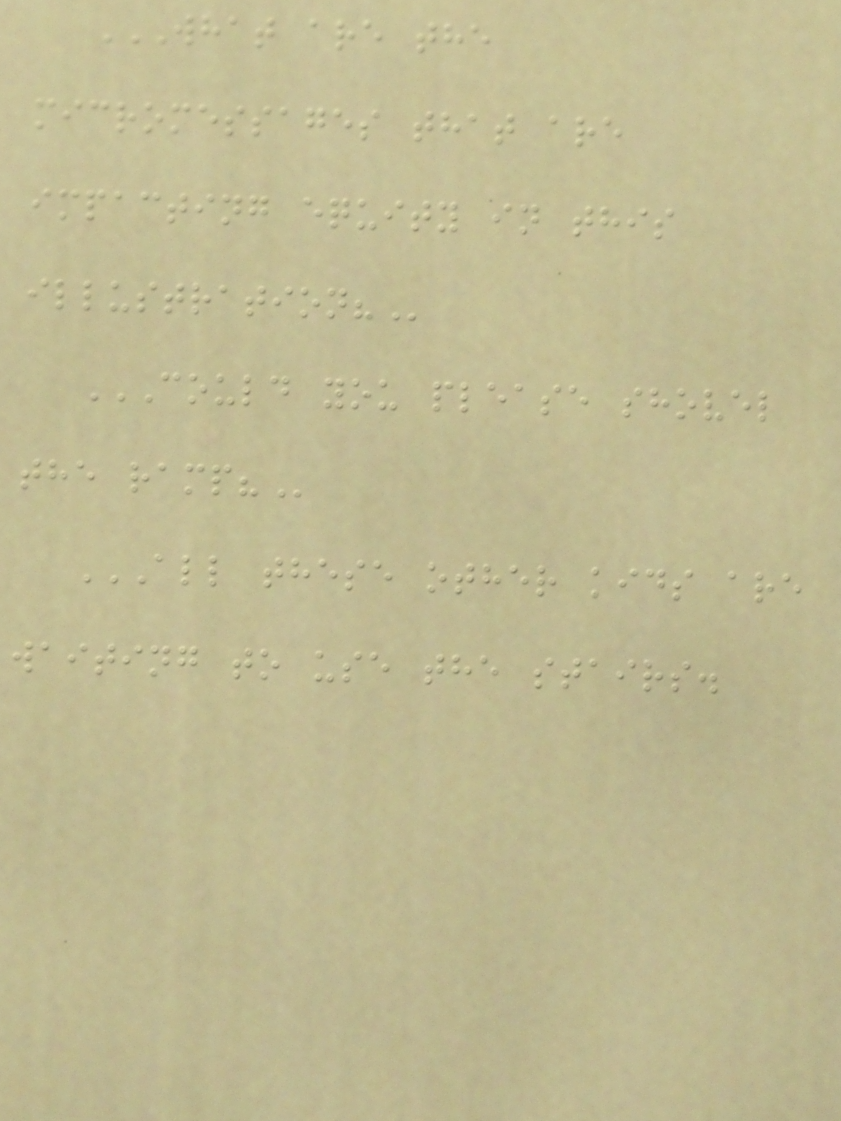WHAT ARE THE
MICROMESSAGES THAT ARE
IMPACTING EQUITY IN THIS
ILLUSTRATION?
COULD YOU PLEASE SHOVEL
THE RAMP?
ALL THESE OTHER KIDS ARE
WAITING TO USE THE STAIRS.
